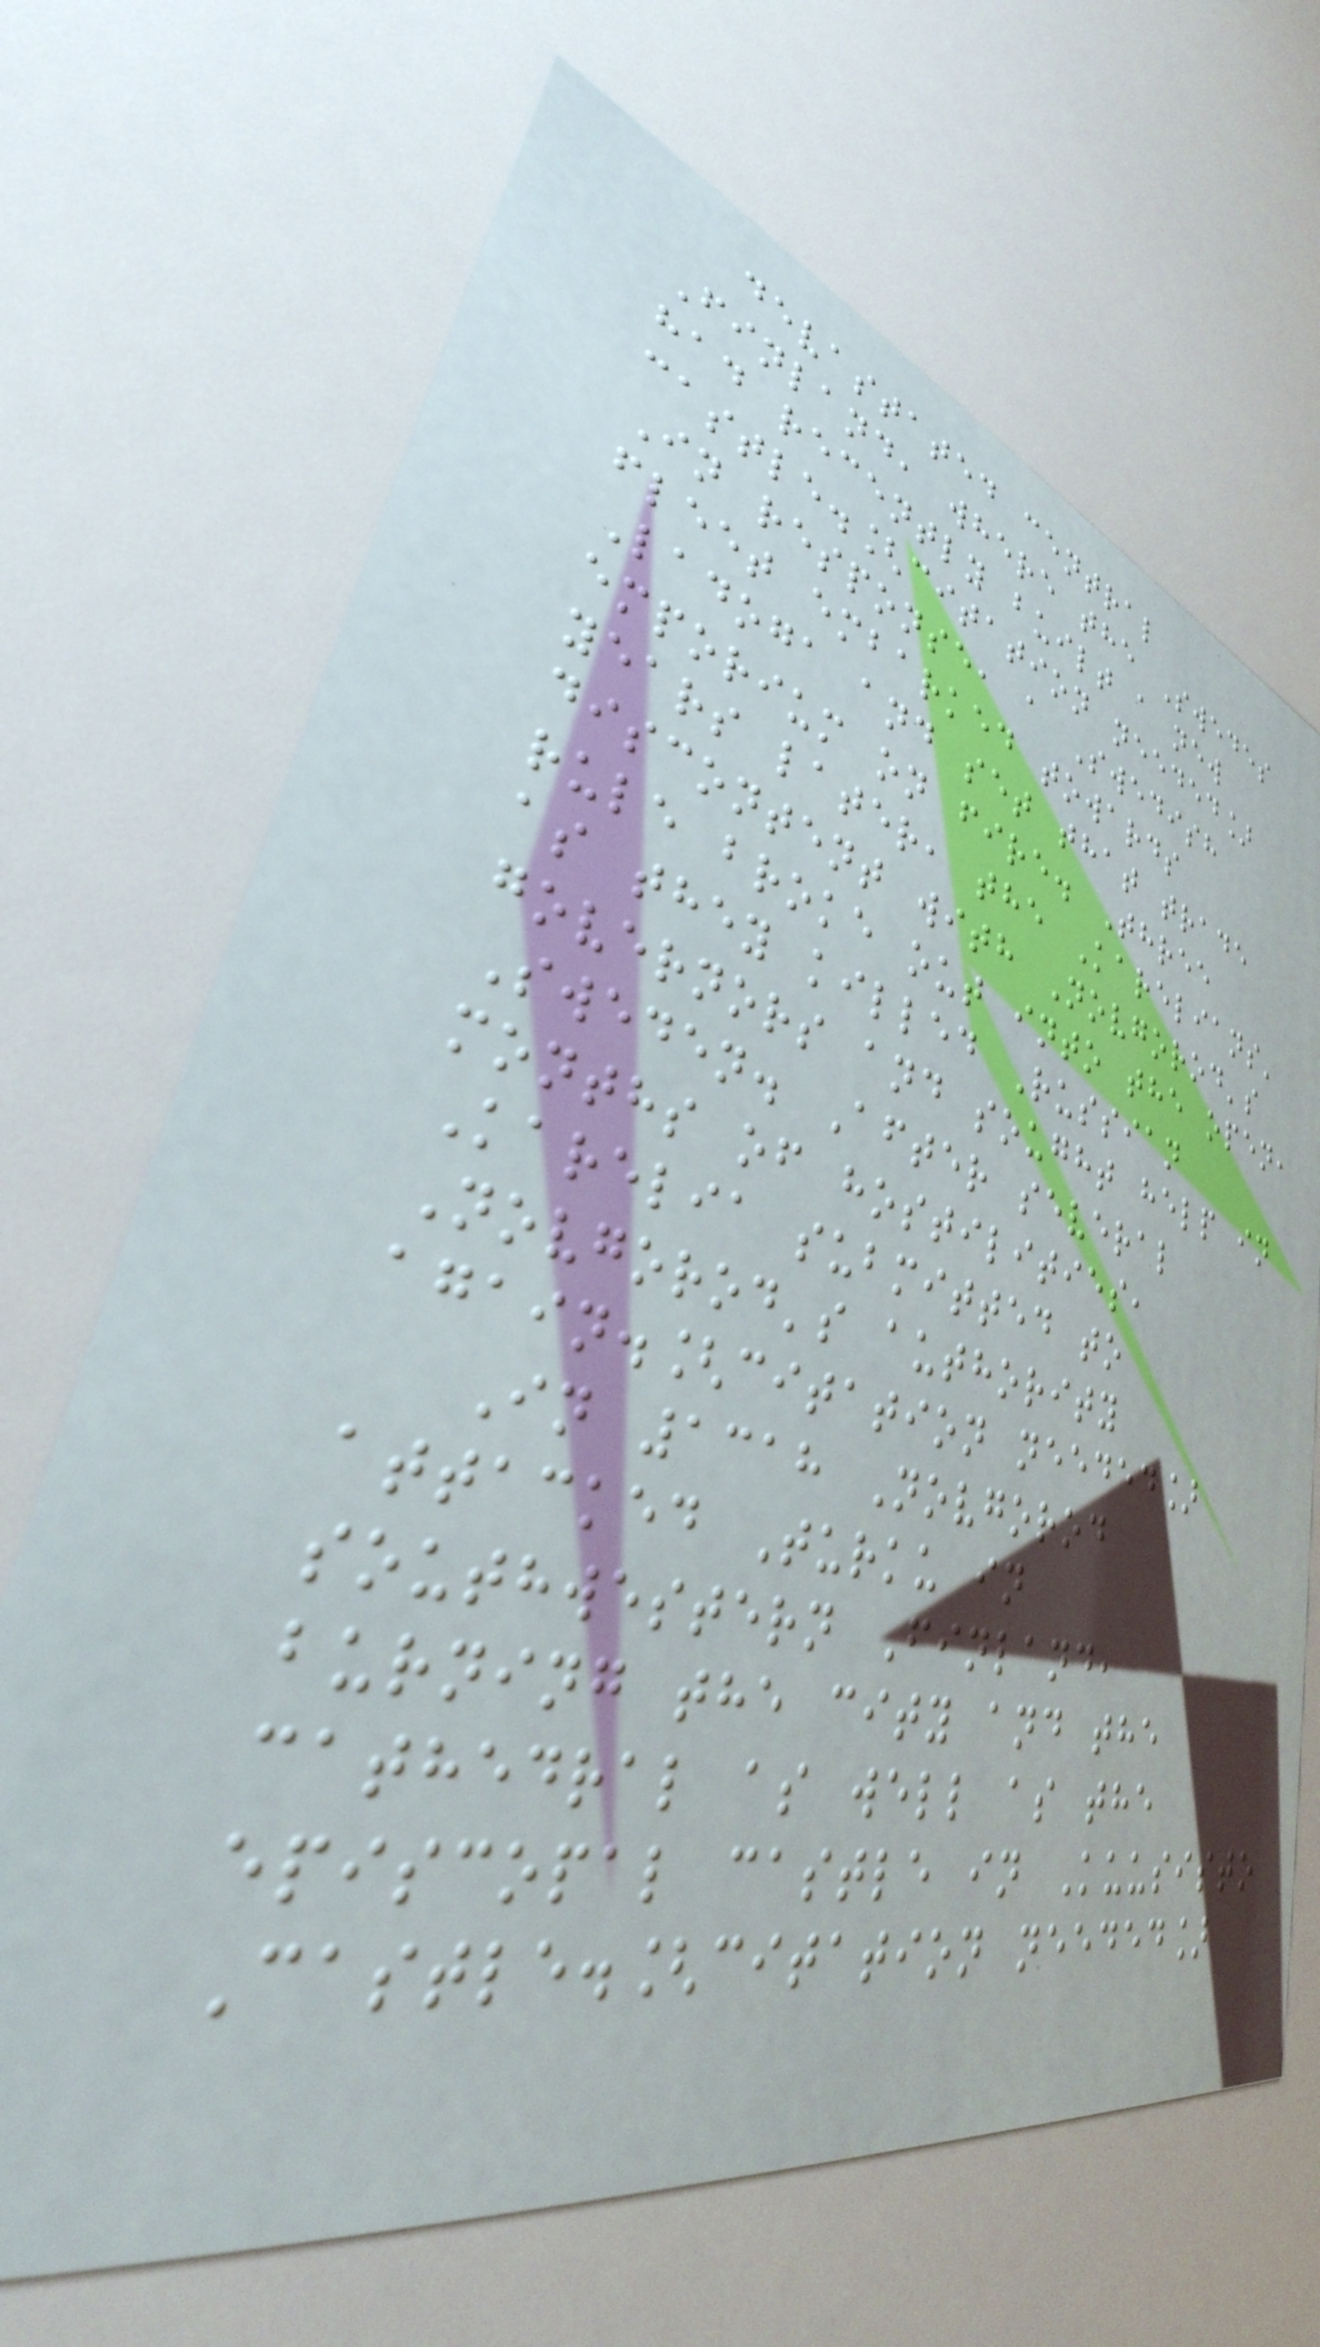devastated central
Finland, where the Swedes
had recently built a new
castle.[citation needed]
In response, a Swedish
fleet embarked towards
Ladoga and set that trade
emporium on fire. Three
years later, the Karelians'
discontent with Novgorod's
rule broke out into the open,
as they killed Russian
governors and sought help in
Sweden. After several
months of hostilities,
Karelia submitted to
Novgorod's authority
again.[citation needed]
In 1318 Novgorod
attacked Turku in
southwestern Finland,
burning the city and the
cathedral as well as the
episcopal castle in Kuusisto
Castle.[citation needed]
